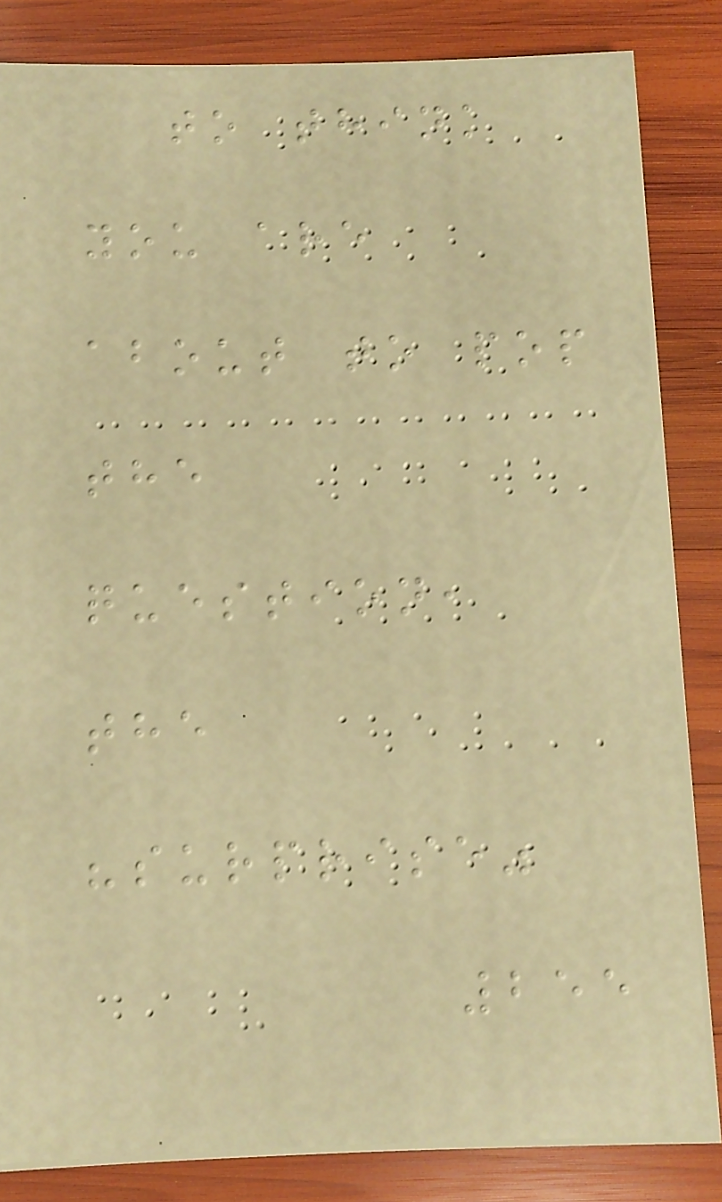to think
you are
about to pop
the
question,
the
"surprise"
255
